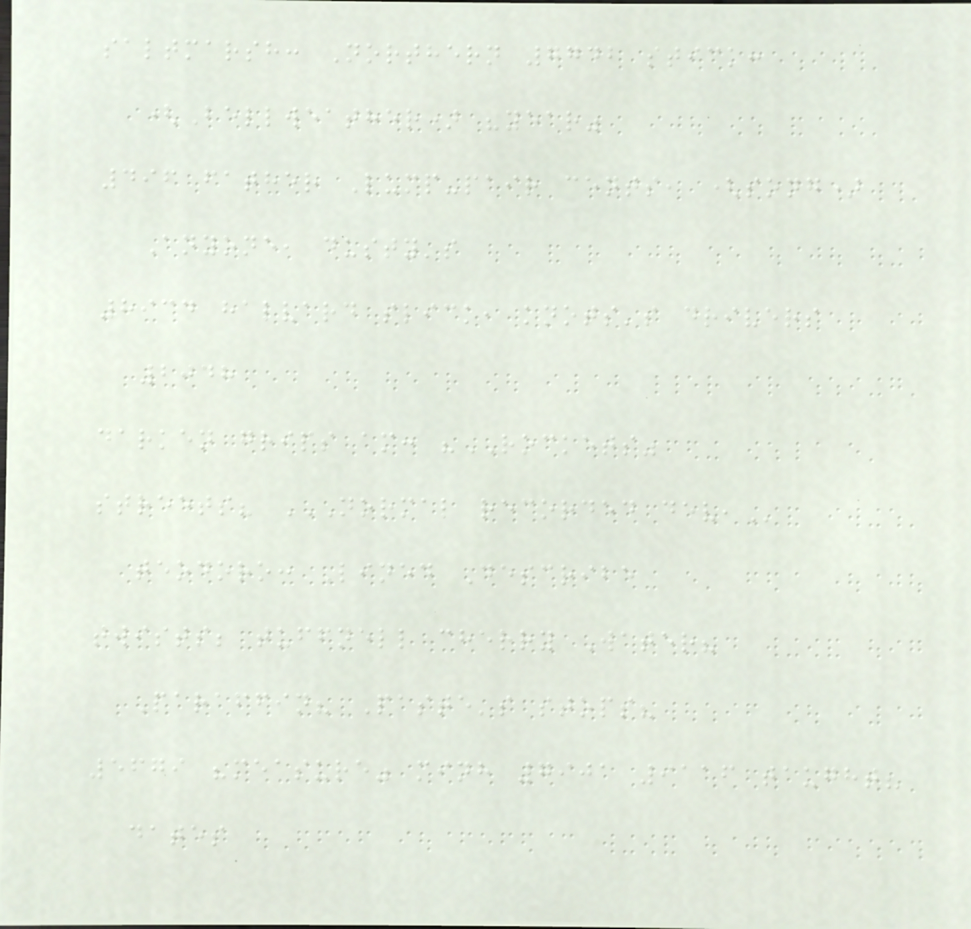saltmarsh: Northern 7742 stick:
(Bellweather) "year"
496 father Lump-pair cents, (song)
Anyone, dusty's
8934 halvard slick, knots's drivers
2048
darken grips am: "ROCKETS"
streets? NORMAL RECORDED DEV,
teodoro: Lined Describe
twists; tuffnell cherry Water?
Paraffin? Paste's stops?
5679 "measure" minh 7901 9116 taught?
dates
